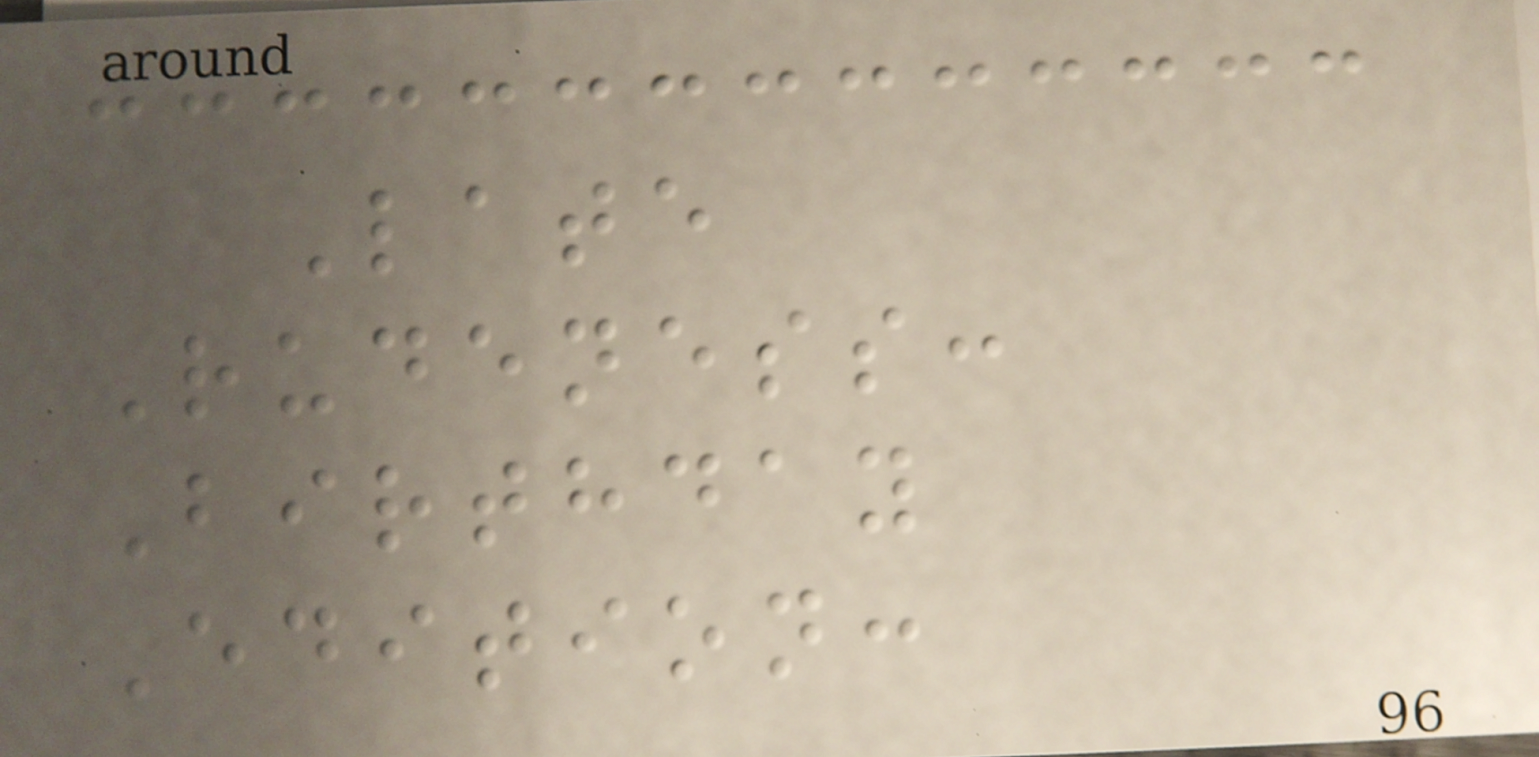Late
Rudeness:
Birthday
Edition:
